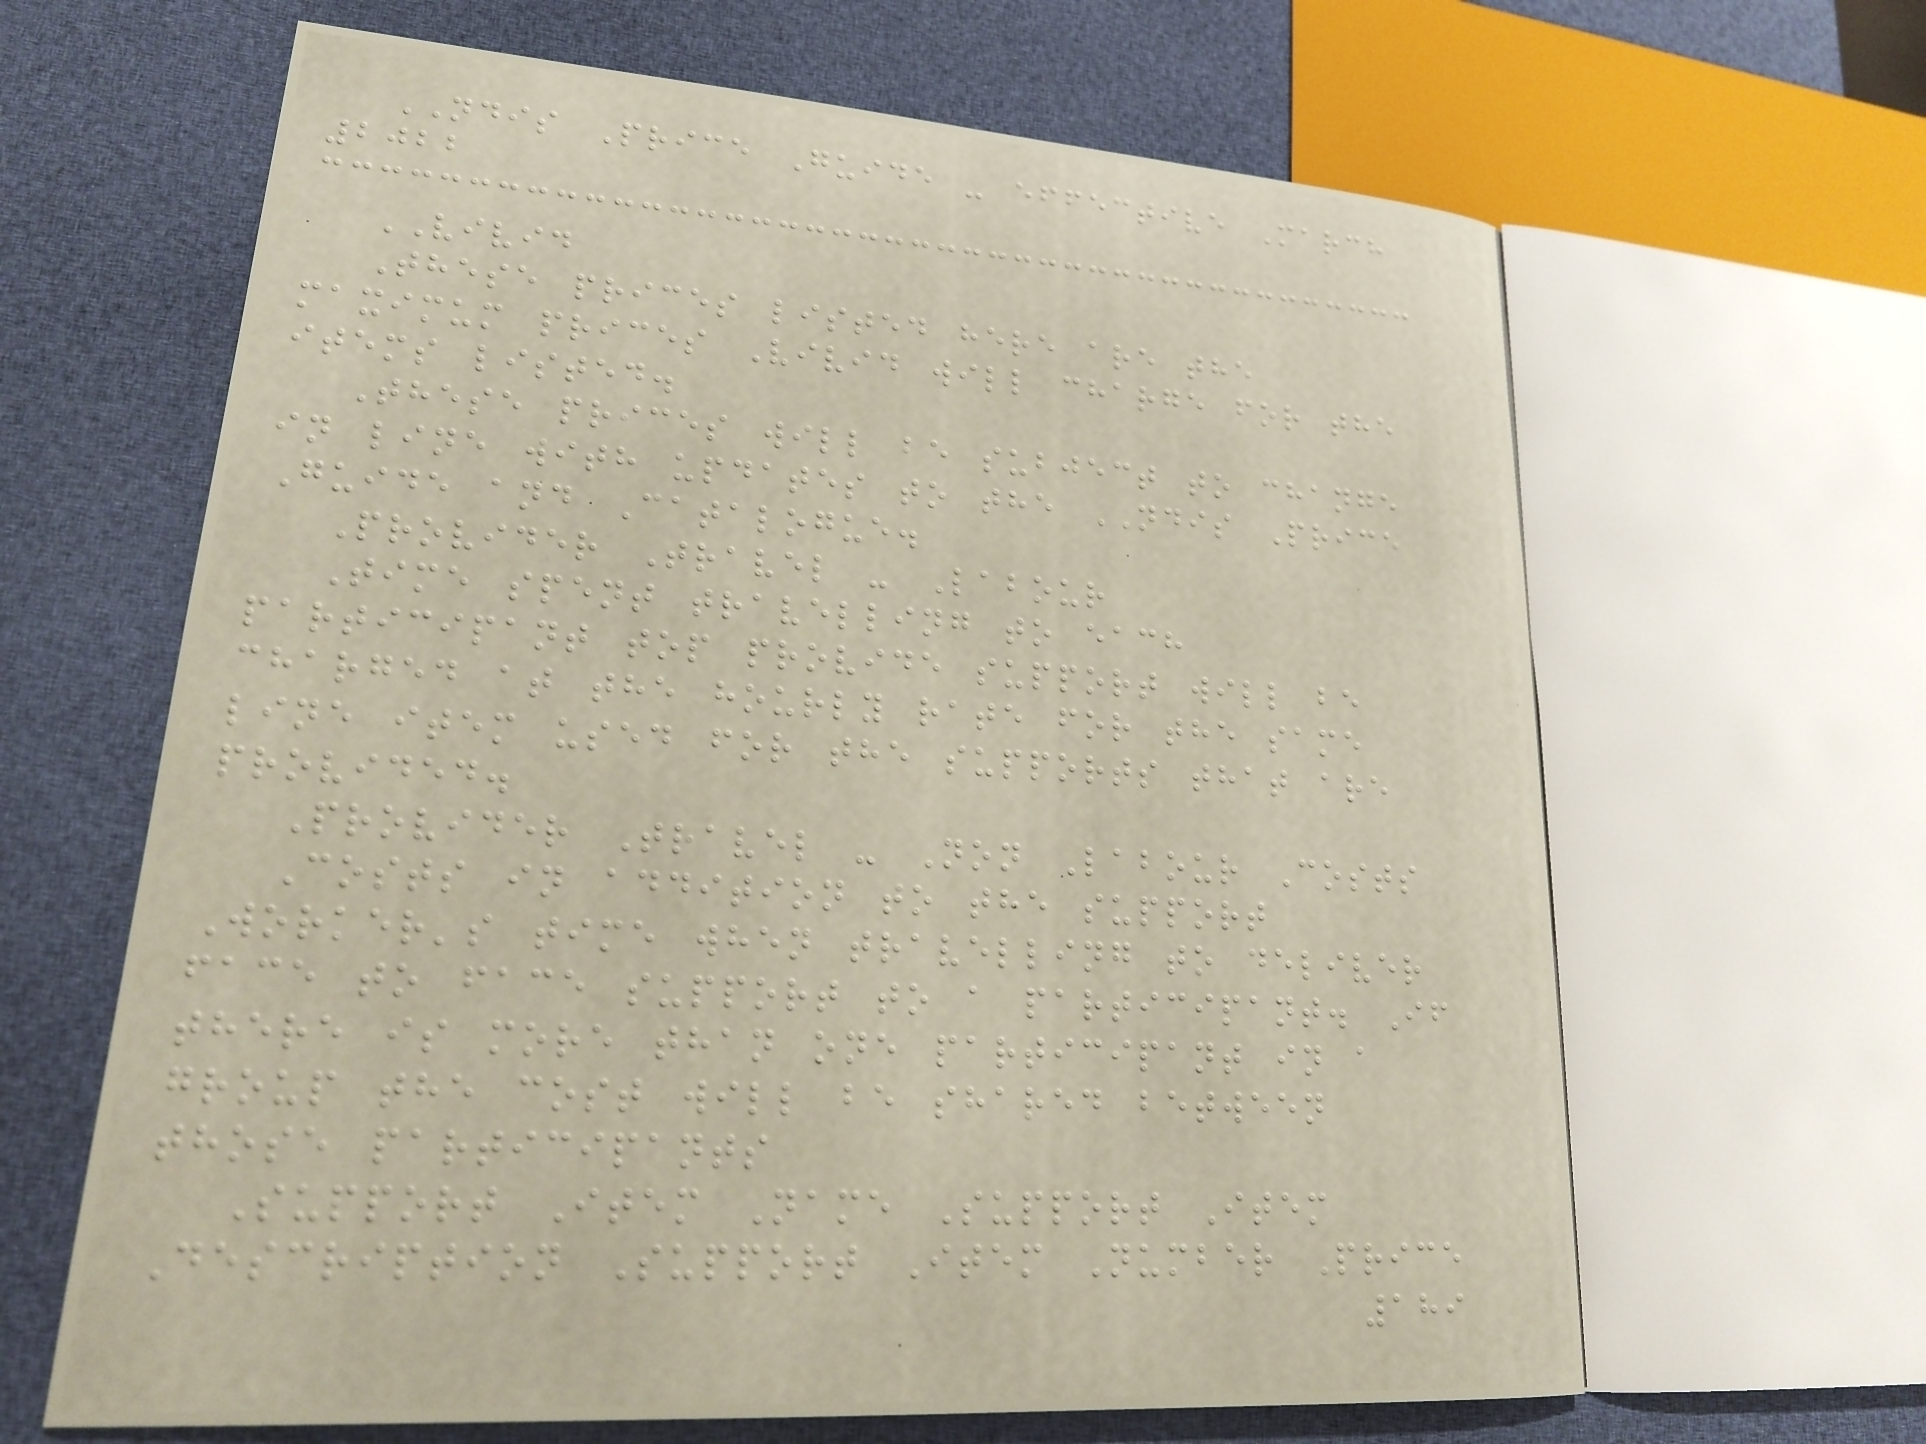NDIS Price Guide - effective March
2022
VIVID
These prices listed here are the
maximum prices Vivid will charge for the
items listed.
These prices will be subject to change
in line with updates to the NDIS Price
Guide and Catalogue.
Provider Travel - Labour
Time spent travelling to each
participant top provide support will be
charged at the hourly rate for the same
line item used for the supports that are
provided.
Provider Travel - Non Labour Costs
Costs in addition to the support
Worker's time when travelling to deliver
face to face support to a participant. If
there is more than one participant in a
group the cost will be shared between
those participants
Support Item Name Support Item
Description Support Item Number Price
189
